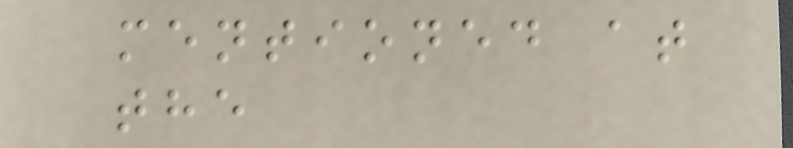mentioned at
the
